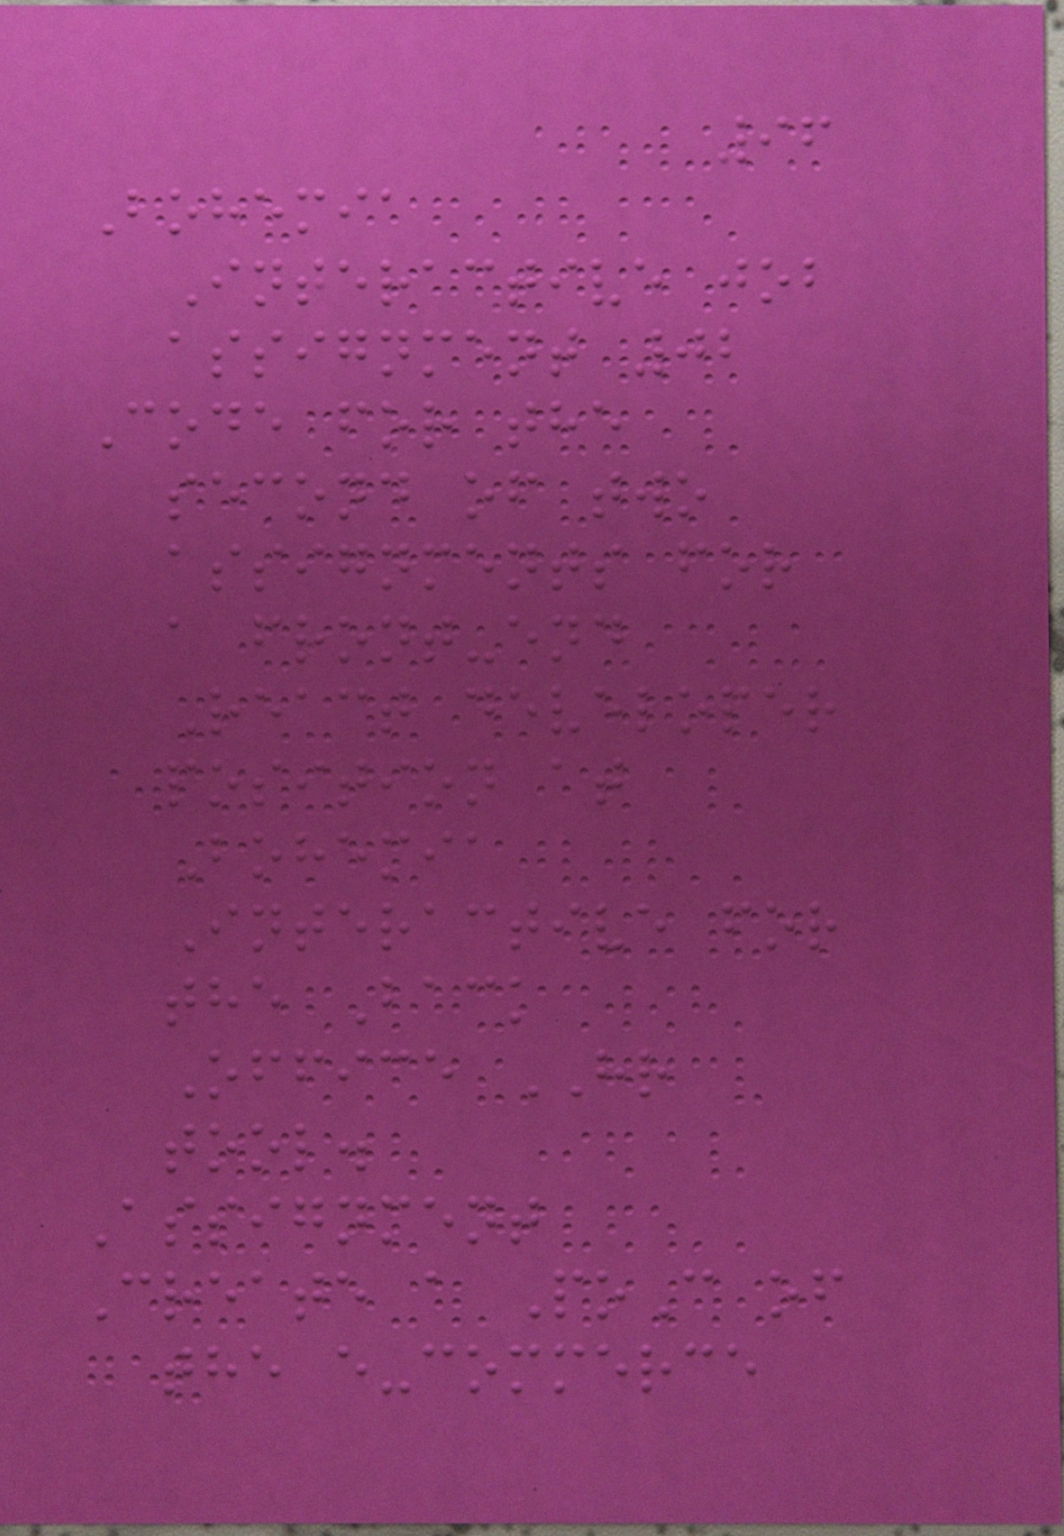96
Bohemia
Interactive job
assignment 02
Code for the
second of two
assignments for
a front-end
React developer
position at
Bohemia
Interactive for
the Back
Office HR
tool.
Assignment
Create a PoC of
the e-commerce
